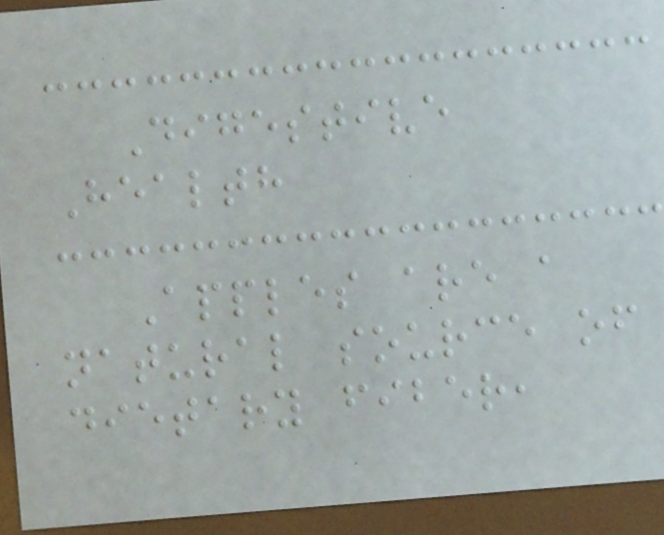Digestive
Health
Apples are a
natural source of
dietary fiber,
